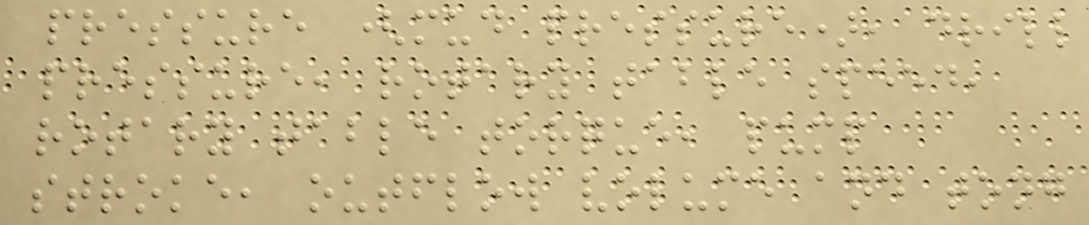pressure (mud pressure), drill
pressure, rotary table speed,
rotary table torque, pump
stroke, outflow volume and tong
